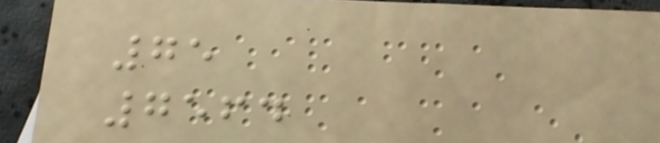75
7564
